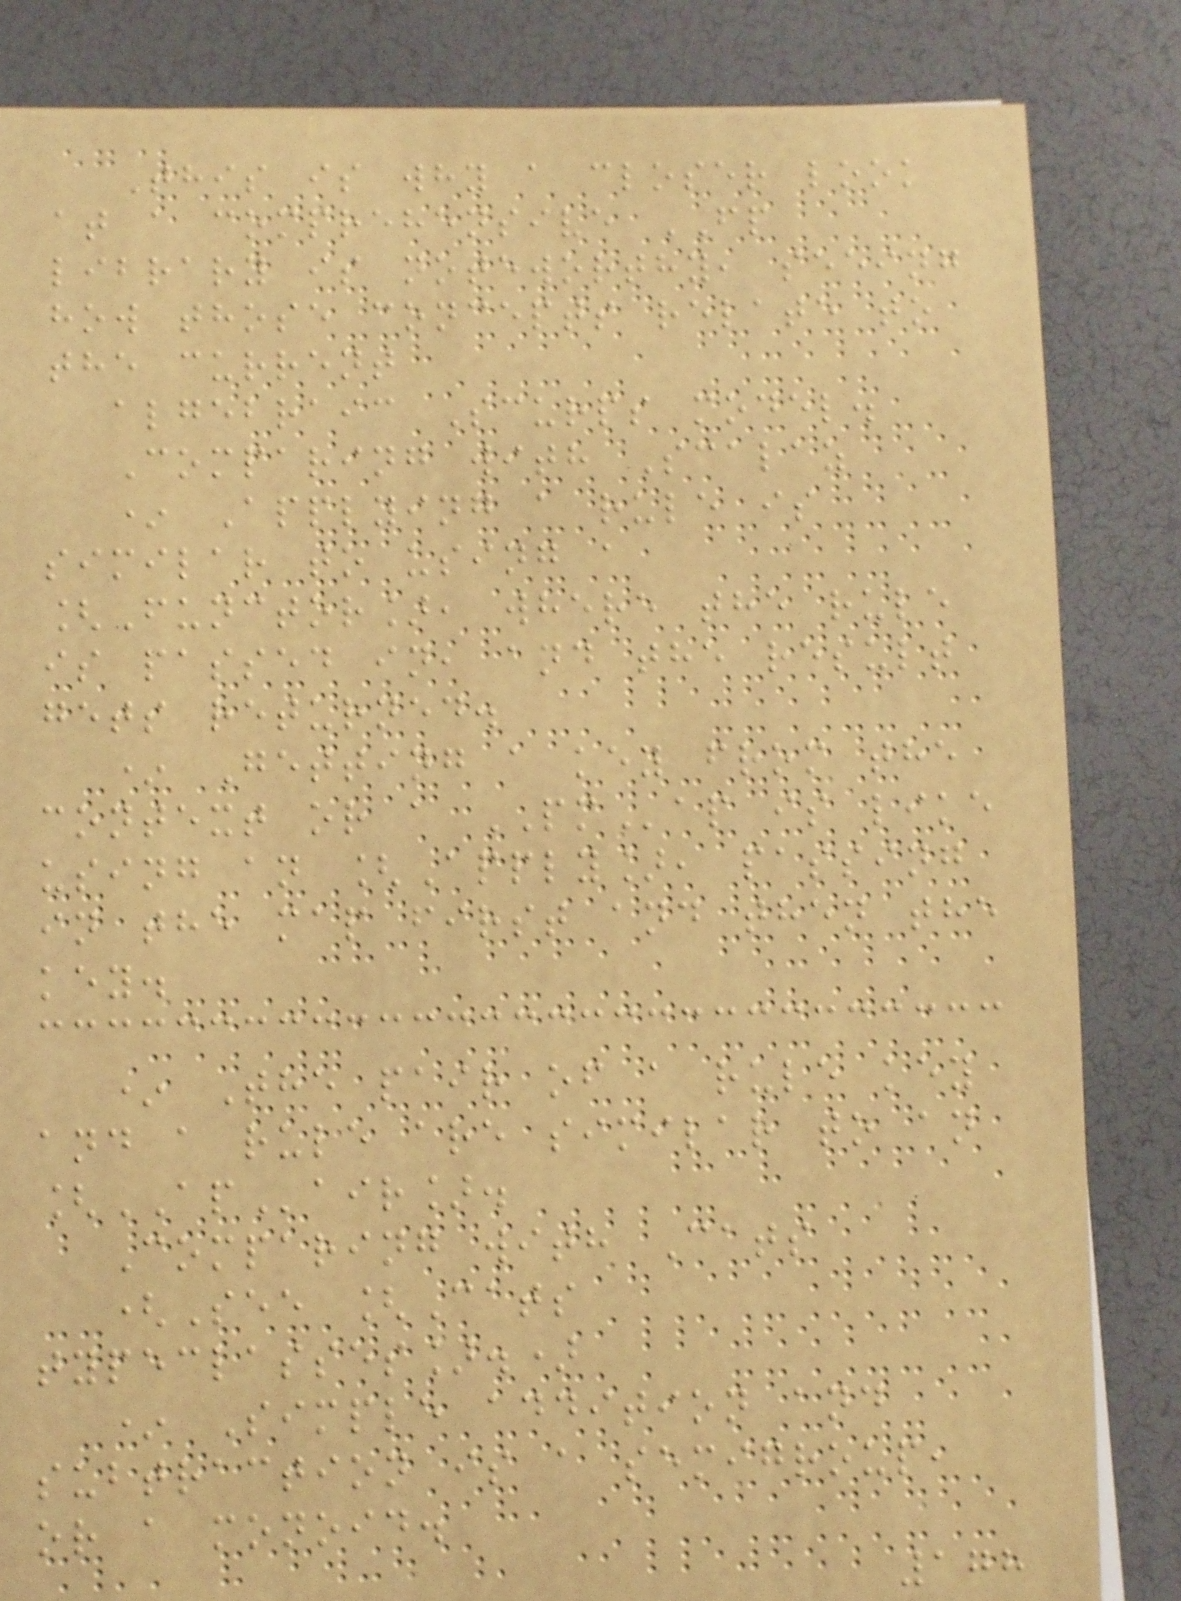This is why a closer look
at a comprehensive FP
library is noteworthy, seeing
how those concepts relate to
the current
algebraic Scurps model.
Comparing with Scalaz
* Applying a rule is
similar to using a
[Functor], where the rule
is passed in, and the result
gets returned.
* Getting a key from the
context or a PMap is like
using an [Apply], passing
in the map first and then the
key.
* The pair of a rule key
and a rule are similar to an
[APair].
Comparing with Cats
(See [Cats
typeclasses].)
* Simple addition and
subtraction is a semigroup,
or a monoid.
178
